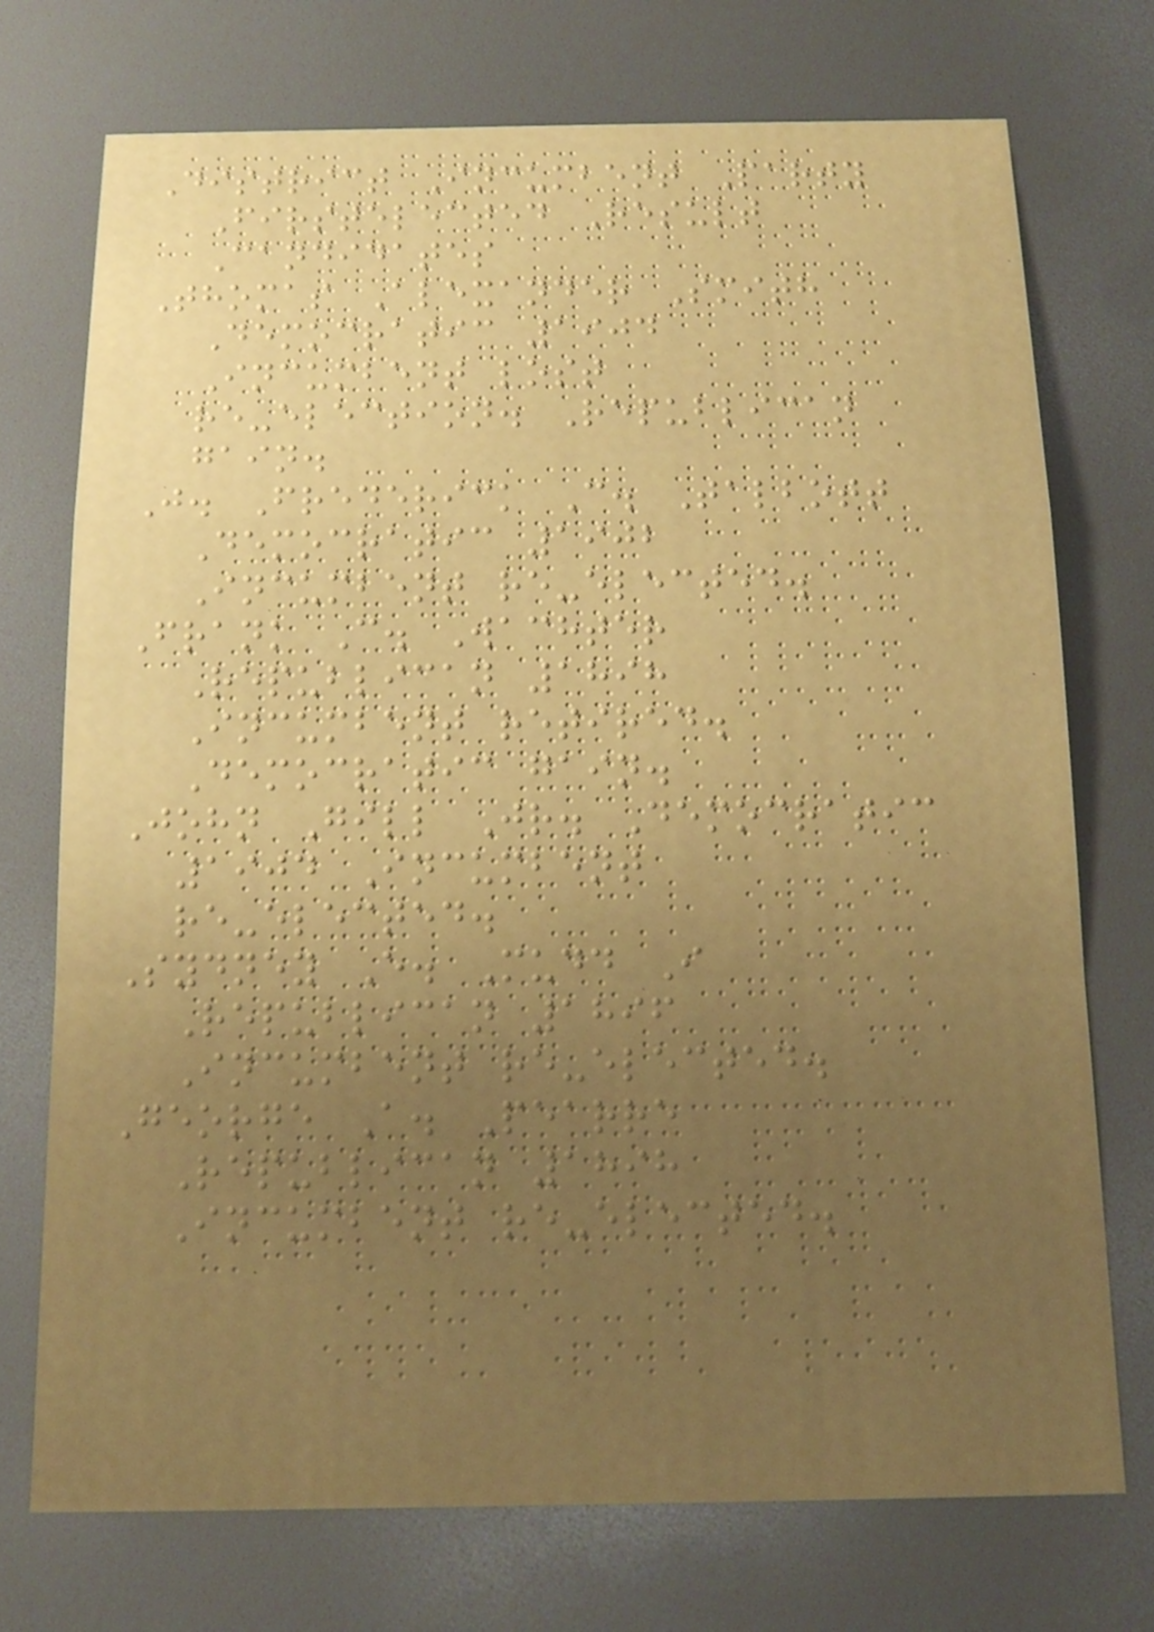District Incumbent Party
Firstelected Result
Candidates
Thomas Alexander Smith
Democratic 1904
Incumbent lost
re-election. Republican
gain.
J. Frederick C. Talbott
Democratic 1902
Incumbent re-elected.
Frank C. Wachter
Republican 1898
Incumbent retired.
Democratic gain.
John Gill Jr. Democratic
1904 Incumbent
re-elected.
Sydney E. Mudd I
Republican 1896
Incumbent re-elected.
George A. Pearre
Republican 1898
Incumbent re-elected.
